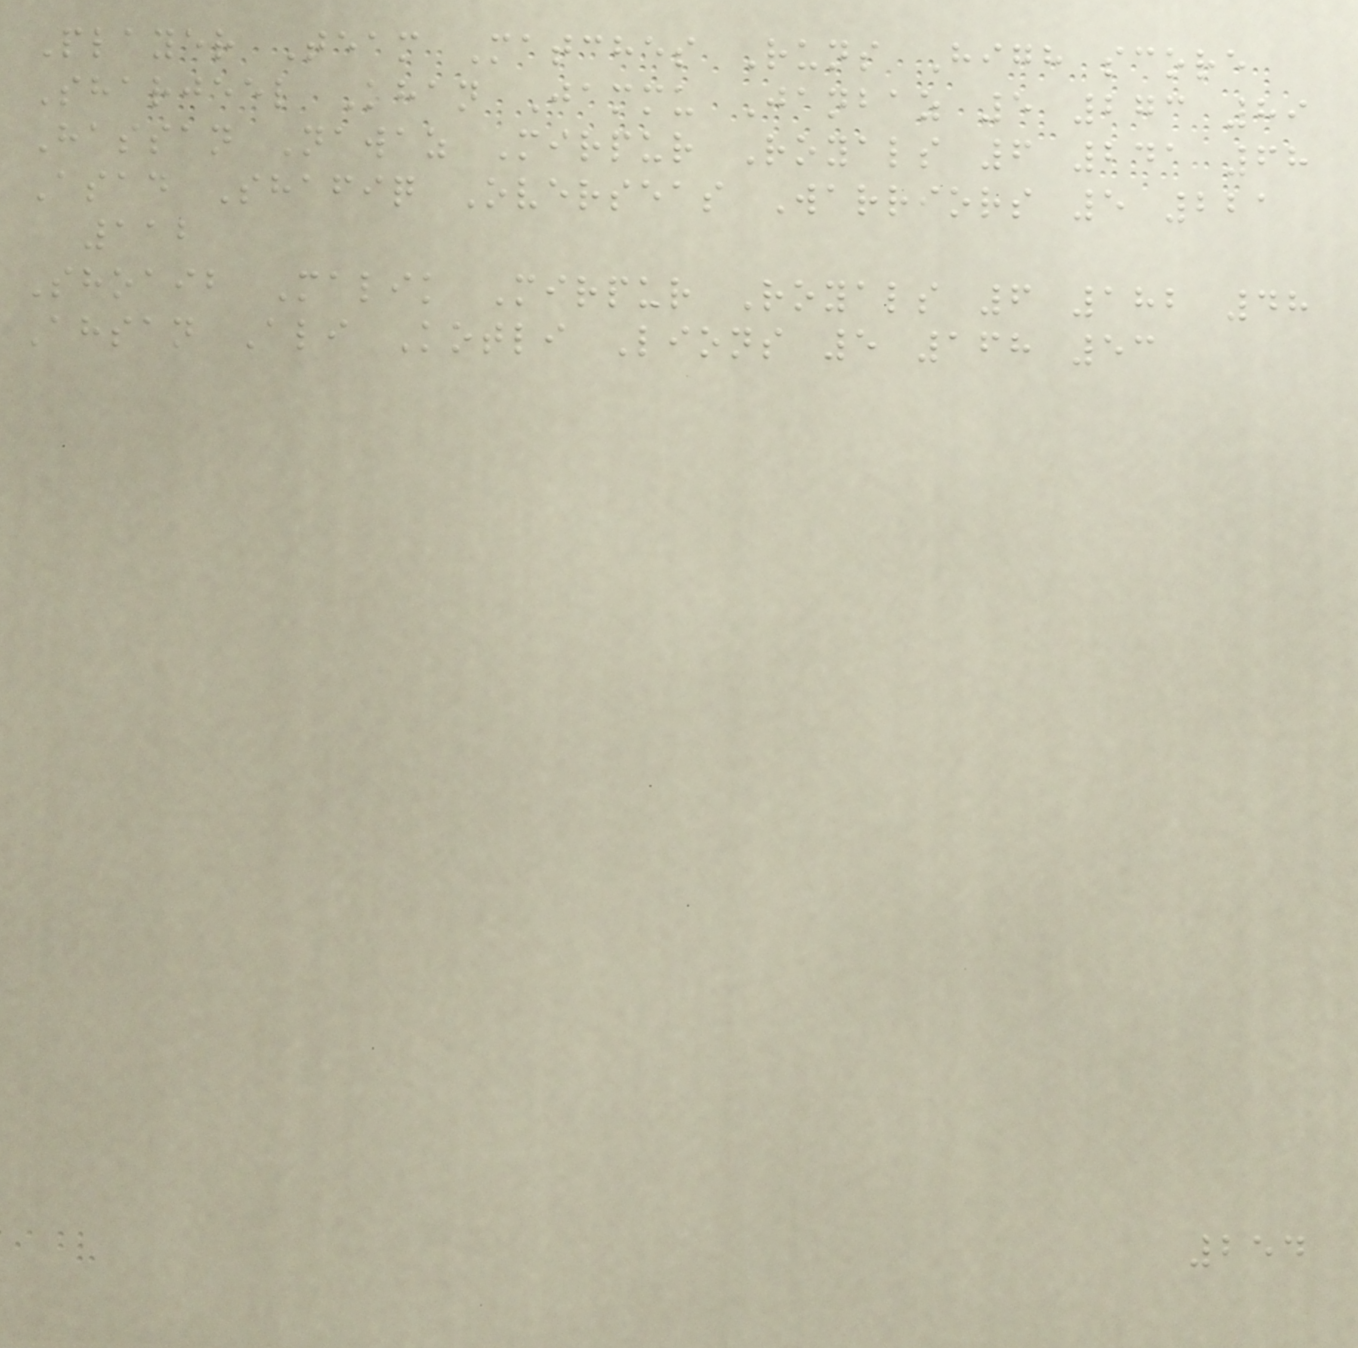Player Team Matches Runs High score
Sharjeel Khan Jammu Janbaz 5 273 89
Hassan Nawaz Mirpur Royals 6 241 68
Asad Shafiq Overseas Warriors 5 221
112
Shoaib Malik Mirpur Royals 6 182 48
Ahsan Ali Kotli Lions 5 168 53
254
